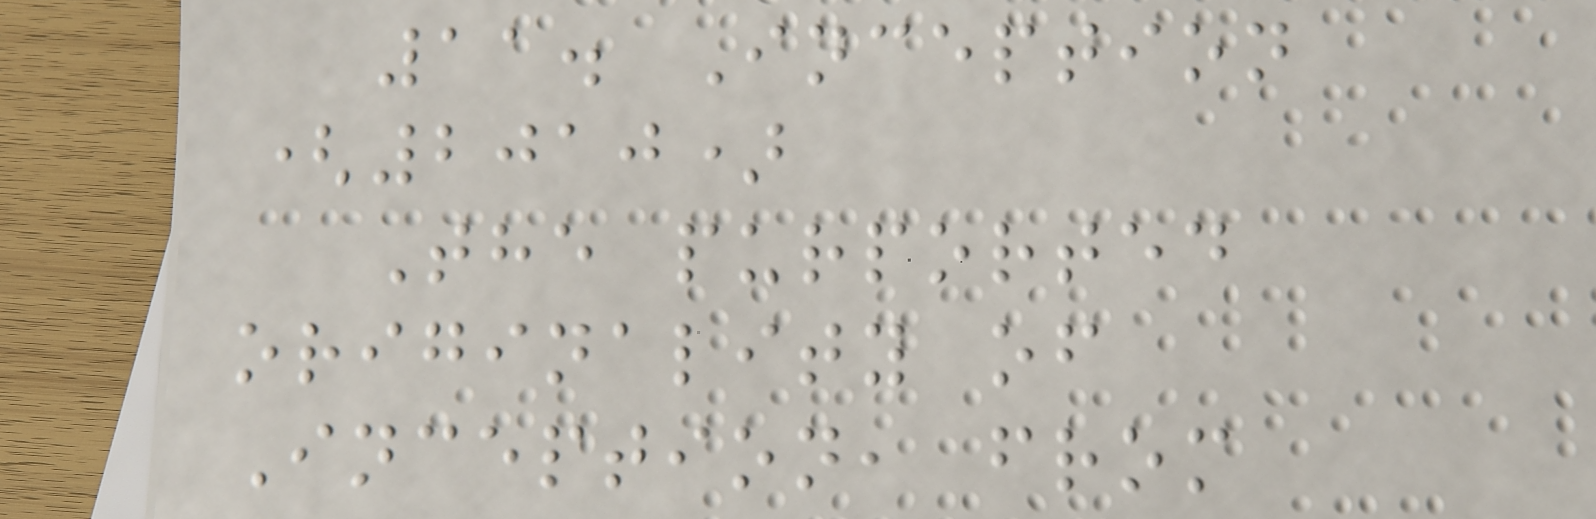11. Inception
(2010)
The purported
originality of
Inception, from
